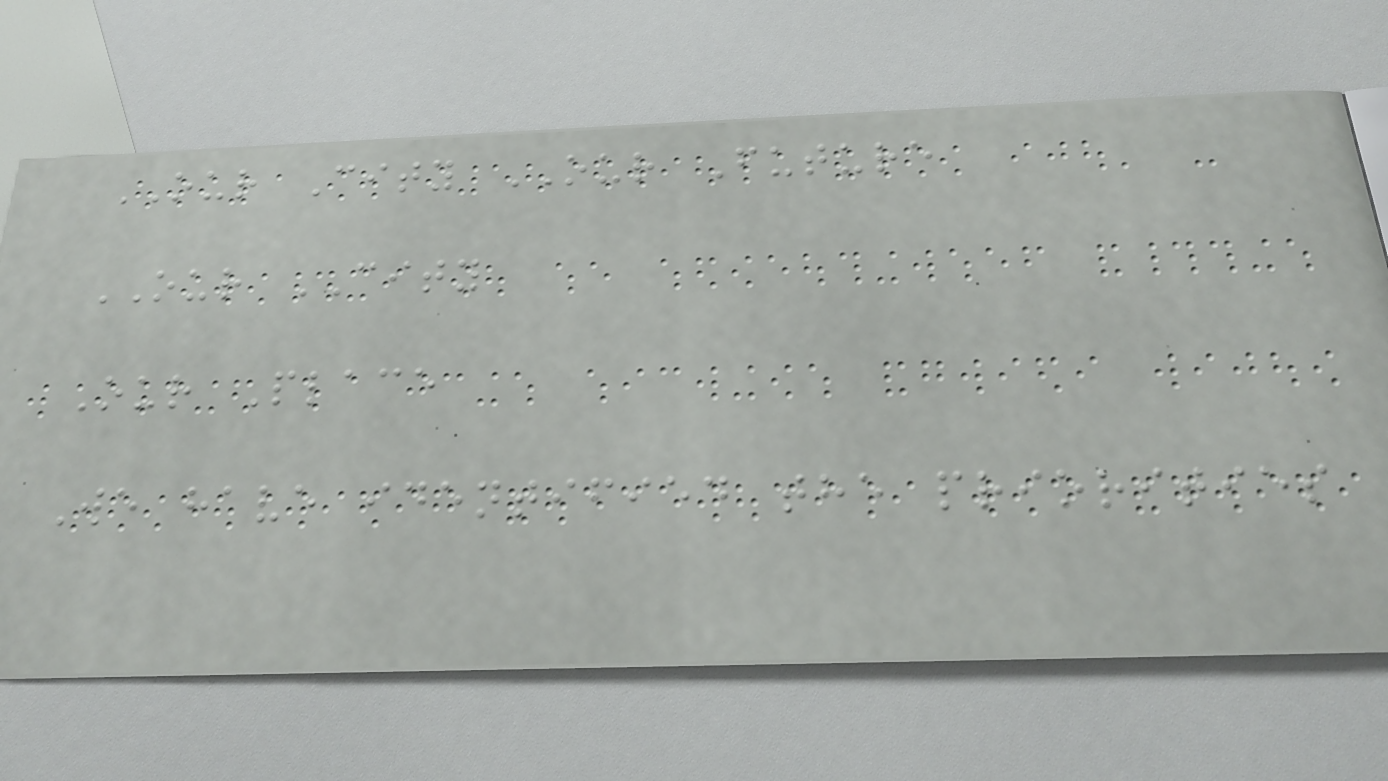OUR City OUR Future
OUR CITY
Our Place
We have identified the priorities
